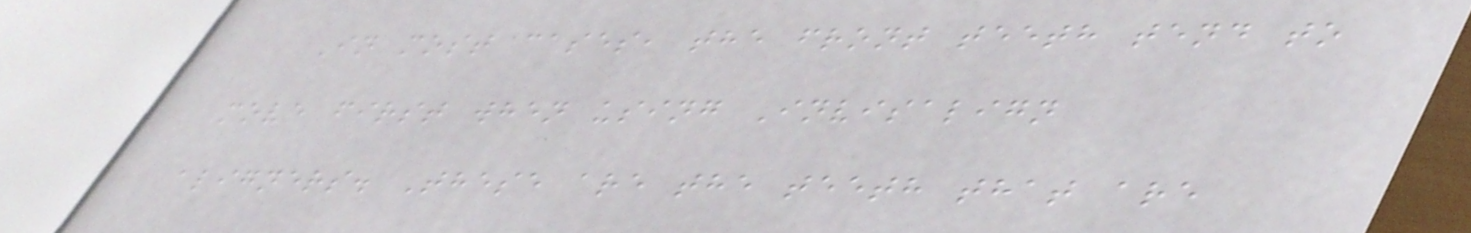In most cases, the front teeth tend to
move first when using Invisalign
aligners. These are the teeth that are
